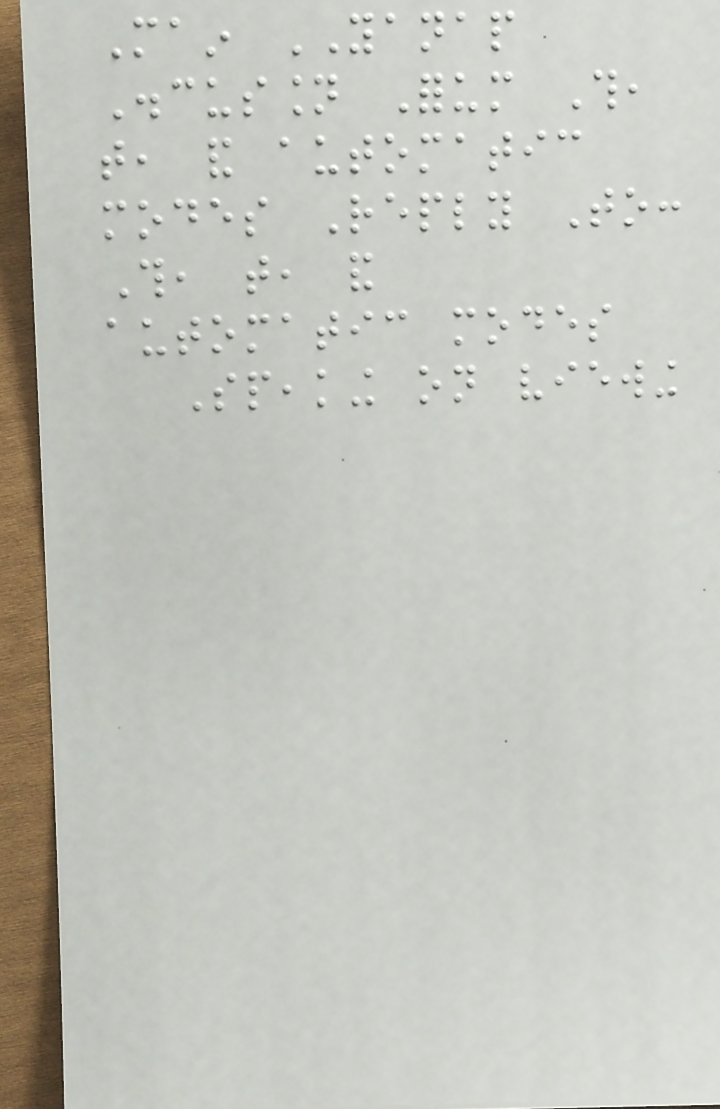Main YANAP
Discussion Forum This,
that, and automatic
modes Reply To:
This, that, and
automatic modes
Speaking on viewing
